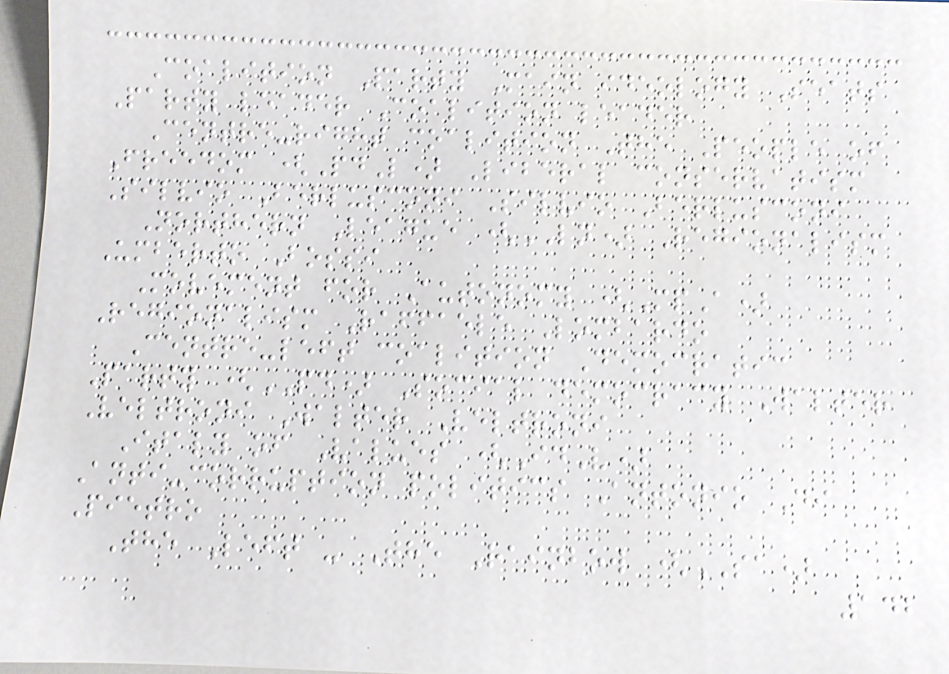Coalition Party Main ideology Seats
Party leader Coalition leader
Centre-right coalition The People of
Freedom (PdL) Liberal conservatism
Silvio Berlusconi Silvio Berlusconi
Northern League (LN) Regionalism
Umberto Bossi
Movement for Autonomy (MpA)
Regionalism Raffaele Lombardo
Centre-left coalition Democratic
Party (PD) Social democracy Walter
Veltroni Walter Veltroni
Italy of Values (IdV)
Anti-corruption politics Antonio Di
Pietro
The Left - The Rainbow (SA)
142
